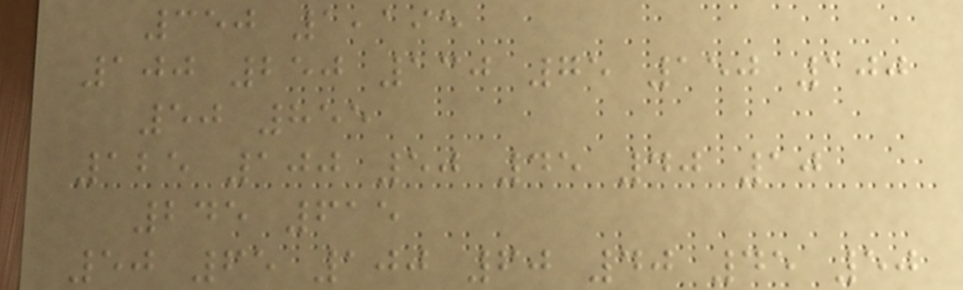350 1,195
100 250 130 75 150 100
50 855
125 100 50 45 40 10
245 615
50 65 100 60 40 45 50
